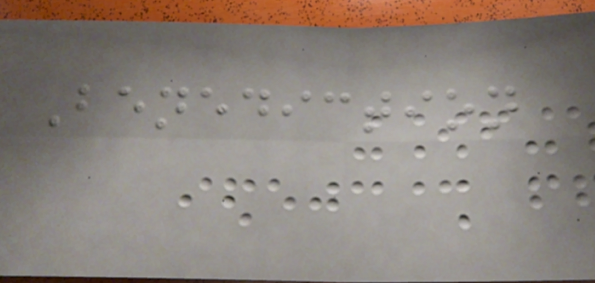Benediction
